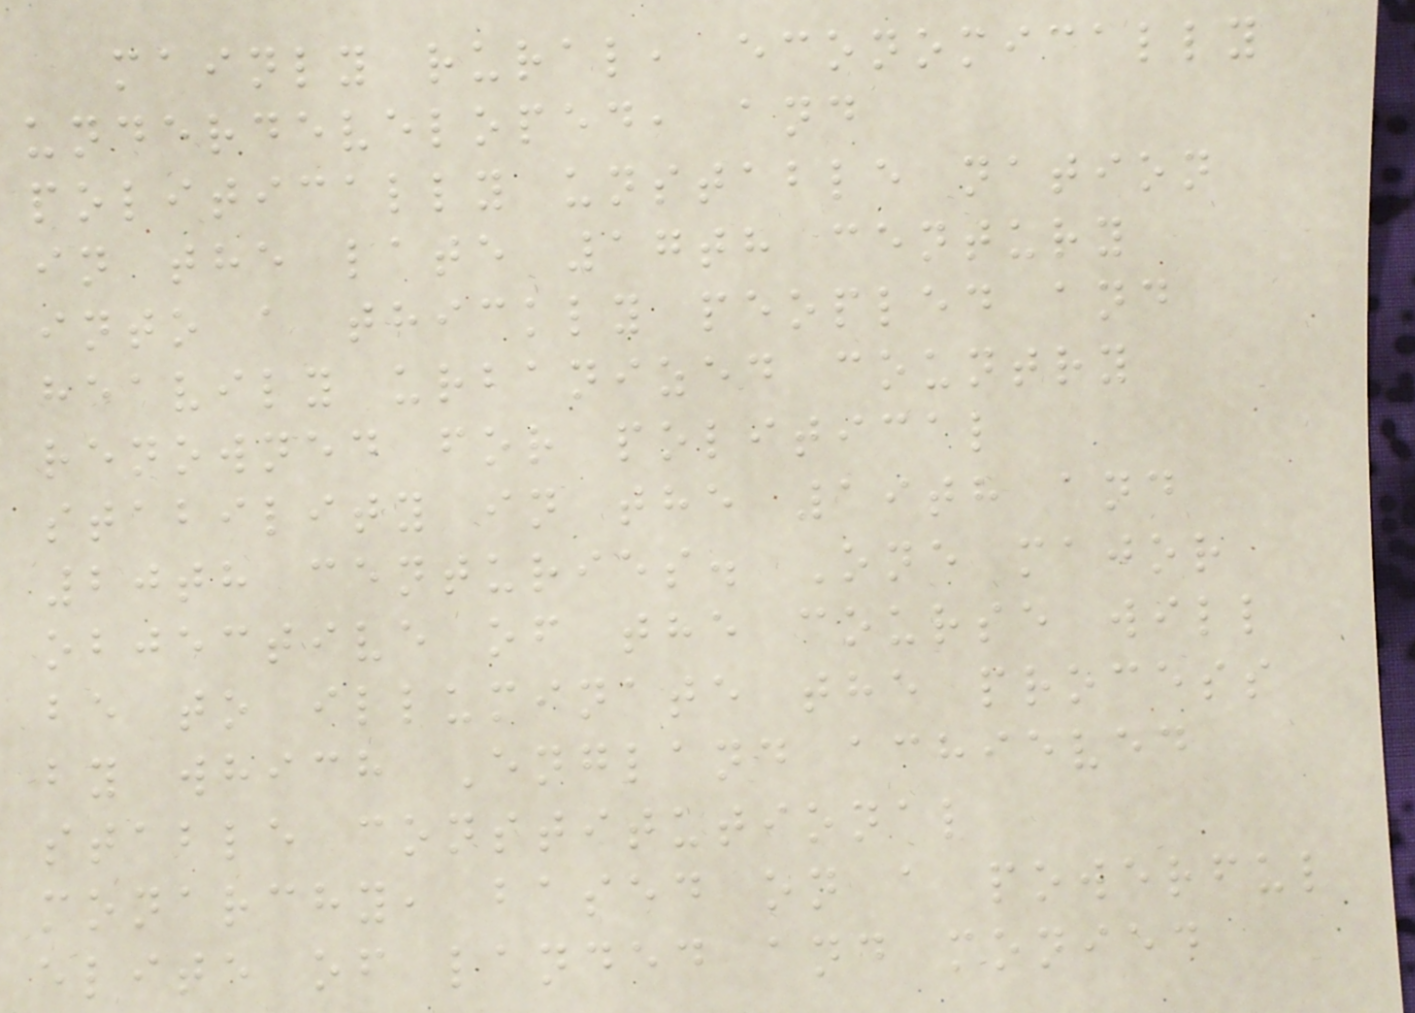mainly rural, economically
underdeveloped, and
politically unstable nation
in the late 17th century
into a thickly peopled and
heavily urbanized country
renowned for political
stability in the 19th and
20th centuries. One major
objective of the course will
be to illuminate the process
by which England achieved
stable constitutional
monarchy, based on a powerful
elite of landed and monied
